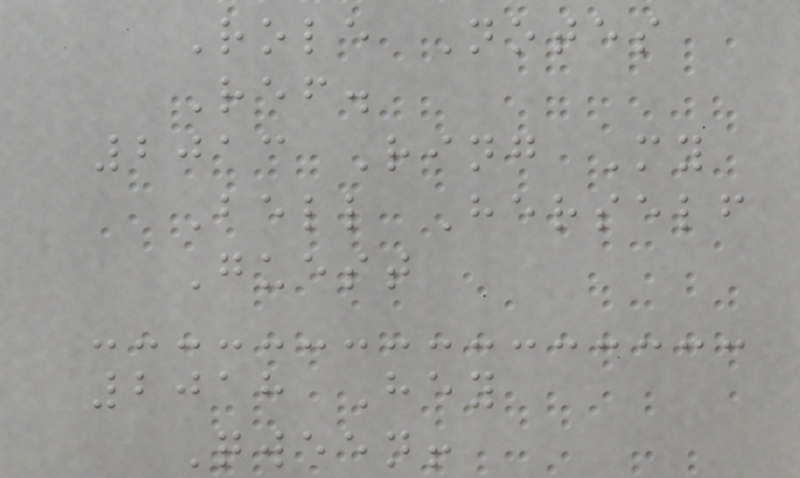Role Notes
Ref.
2013 Ring My
Bell Herself
Guest
2018 Hey
Qween!
